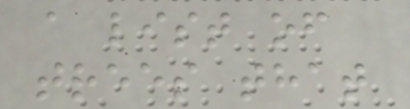a list of
trees that
